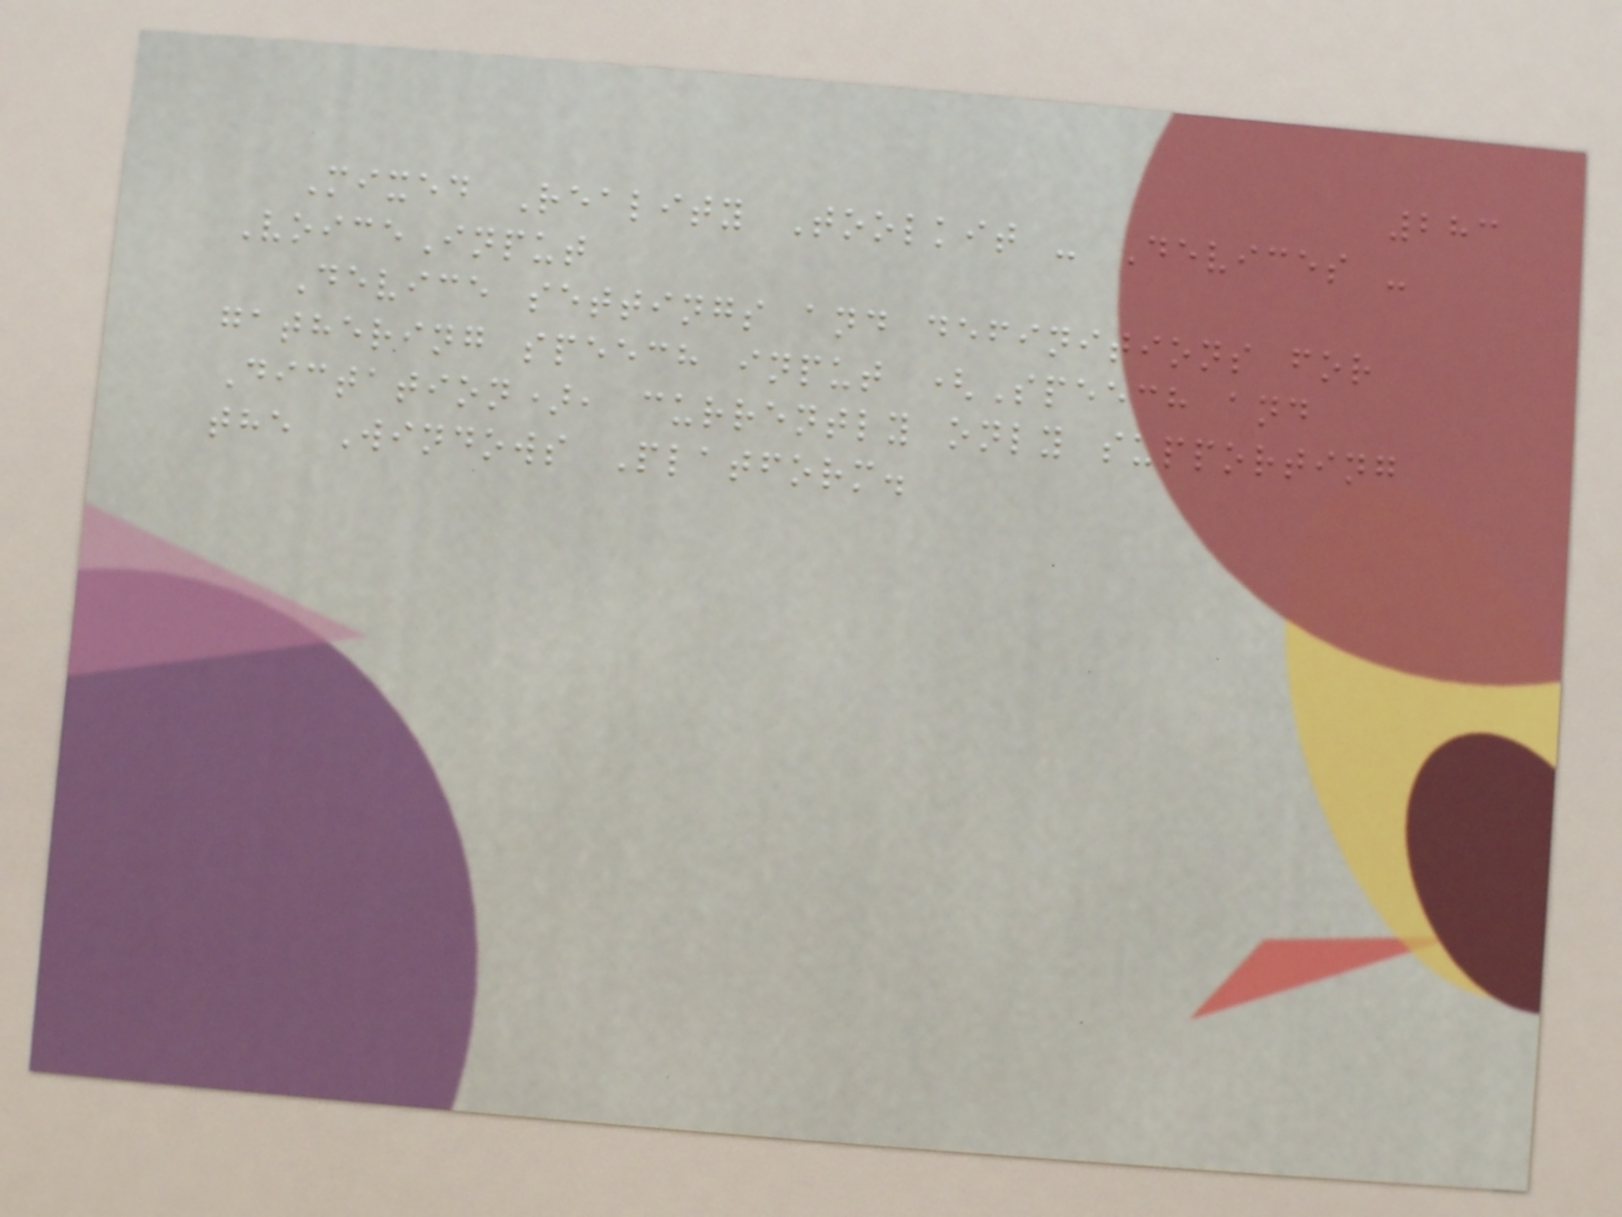283
Mixed Reality Toolkit - Devices -
VoiceInput
Device settings and definitions for
gathering speech input (Speech and
Dictation), currently only supporting
the Windows Platform.
